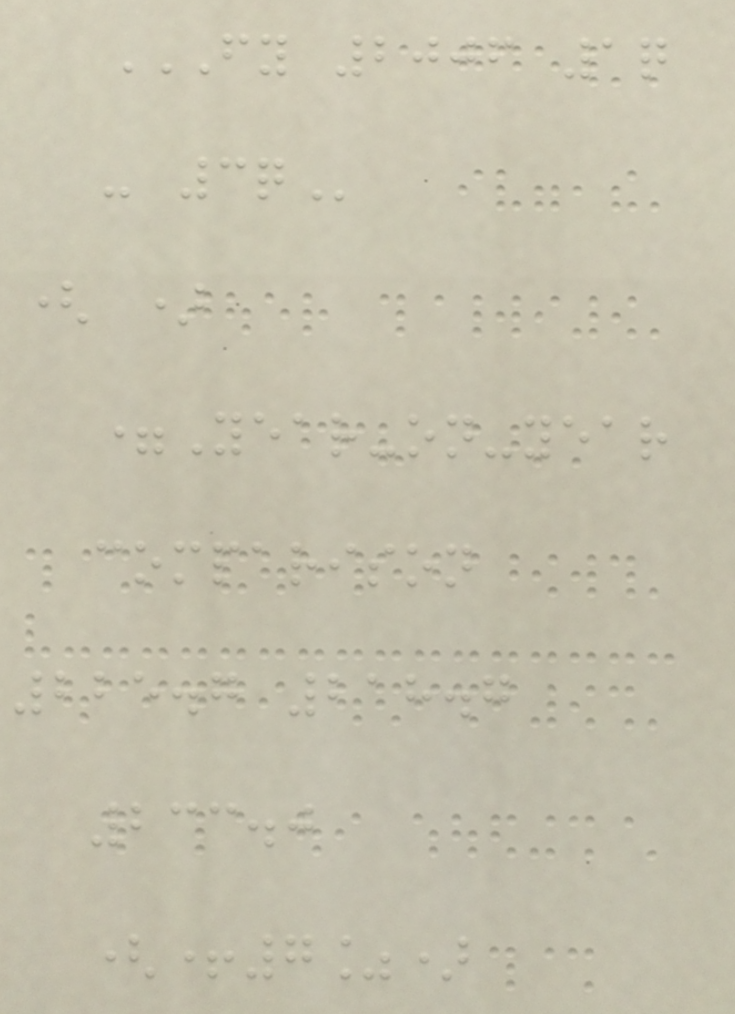FY 2006 1Q
- 3Q
( )
=Year-on-year
comparison
225.7 218.7
233.0
(+7%)
